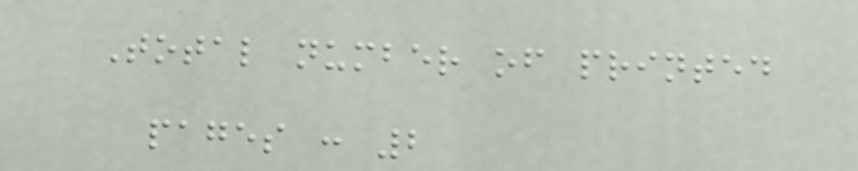Total number of printed
pages : 2
